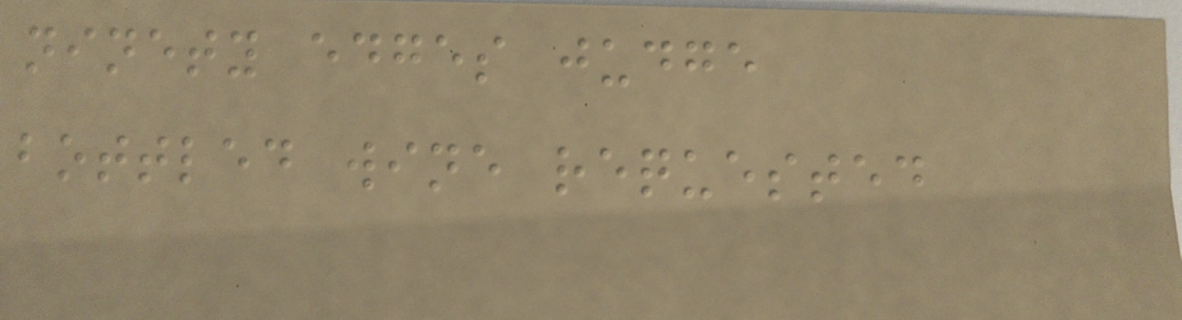ninety edges judge
bottled wine requested
